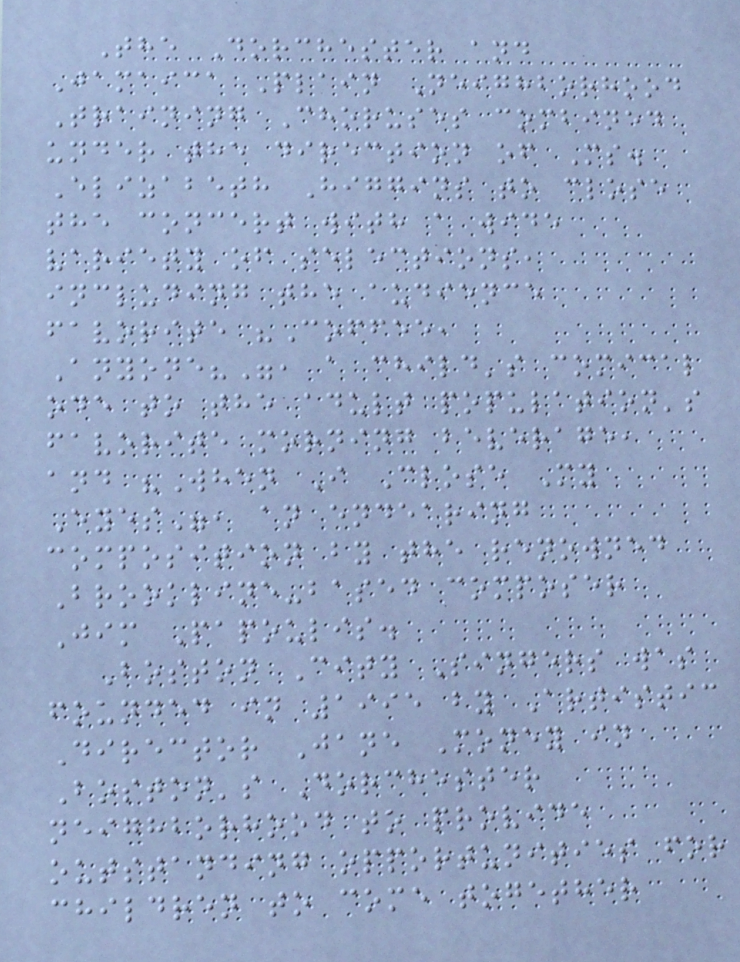The Dorchester and
Jamaica Plain Neighborhood
Training Choruses combined
under the direction of Ms.
Elizabeth Higgins to close
the concert with a wide
variety of selections,
including the audience
favorite "Coffee,
Anyone?", a child's comical
ode to the adult population's
favorite morning beverage,
and "When I Close My
Eyes", an endearing
composition by the renowned
Brookline-based composer
Jim Papoulis.
Boston City Singers was
founded in 1995 by Artistic
Director Jane Money in
Boston's Dorchester
neighborhood to provide
outstanding opportunities for
children to come together
